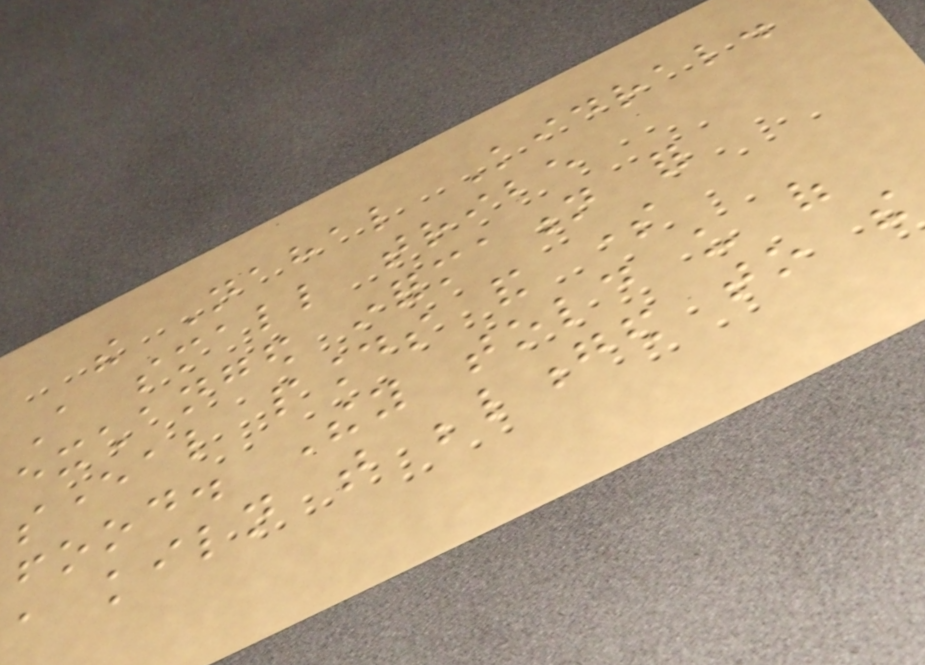the Nahal Kidral.
A small tribe
exchanged information for
several pounds and some
food. They told us of
a kiln that belonged to the
